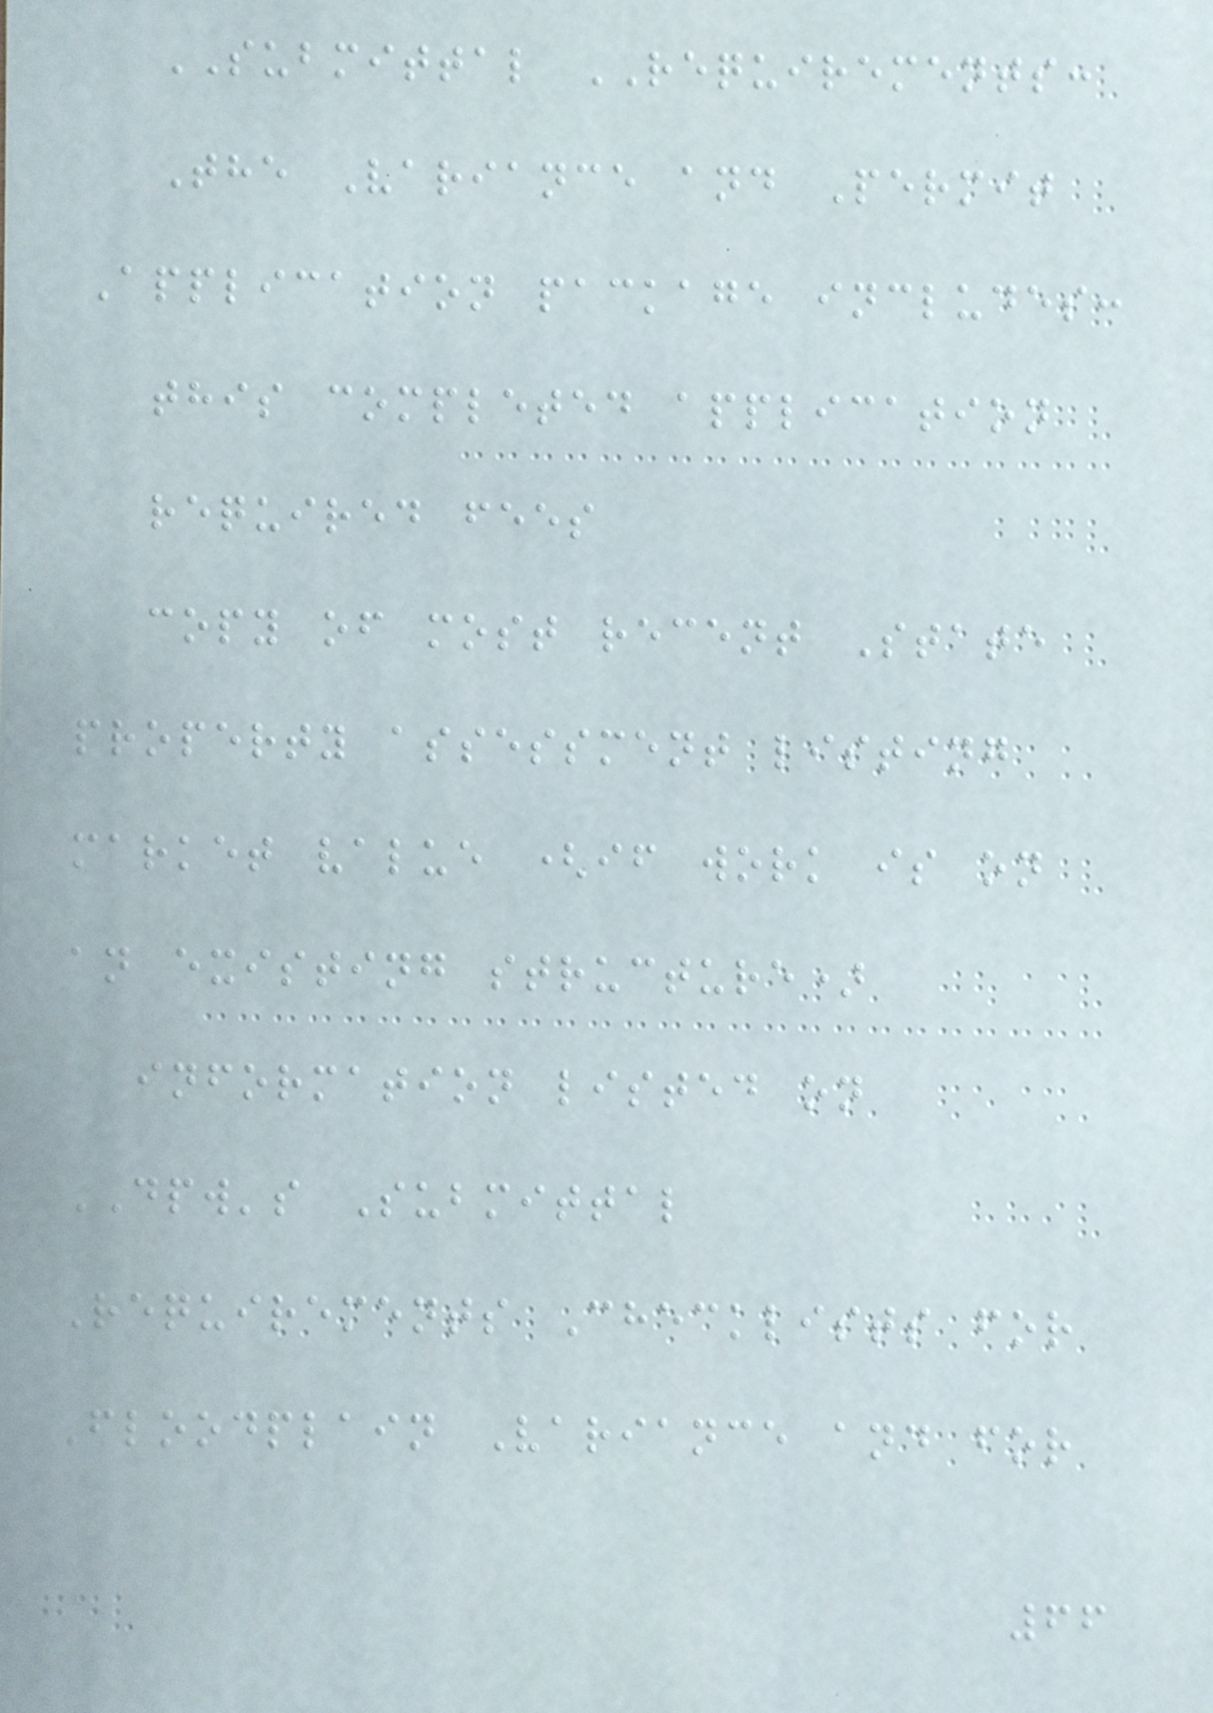SUBMITTAL REQUIREMENTS:
The Variance and Permit
Application package includes:
this completed application
required fees
copy of most recent State
property assessment listing
market value (if work is on
an existing structure)
information listed on
DPW's Submittal
Requirements Checklists for
Floodplain Variance and for
66
